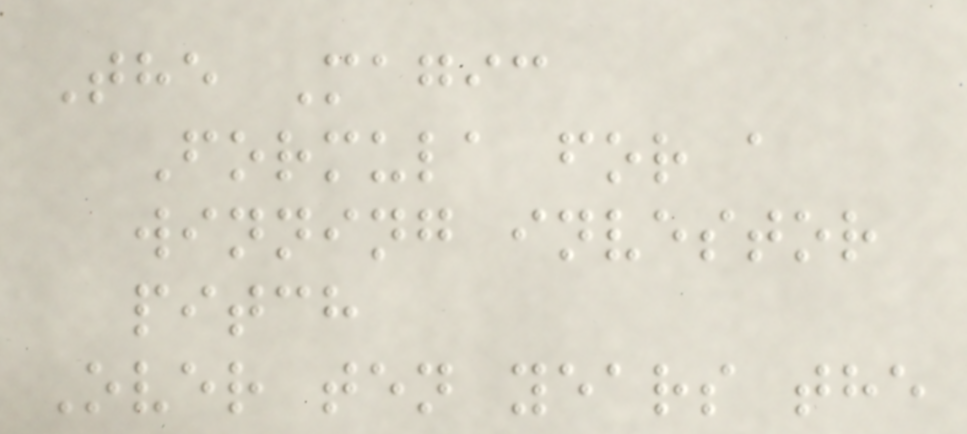The Magic
Formula for a
winning investor
pitch
Over ten years the
